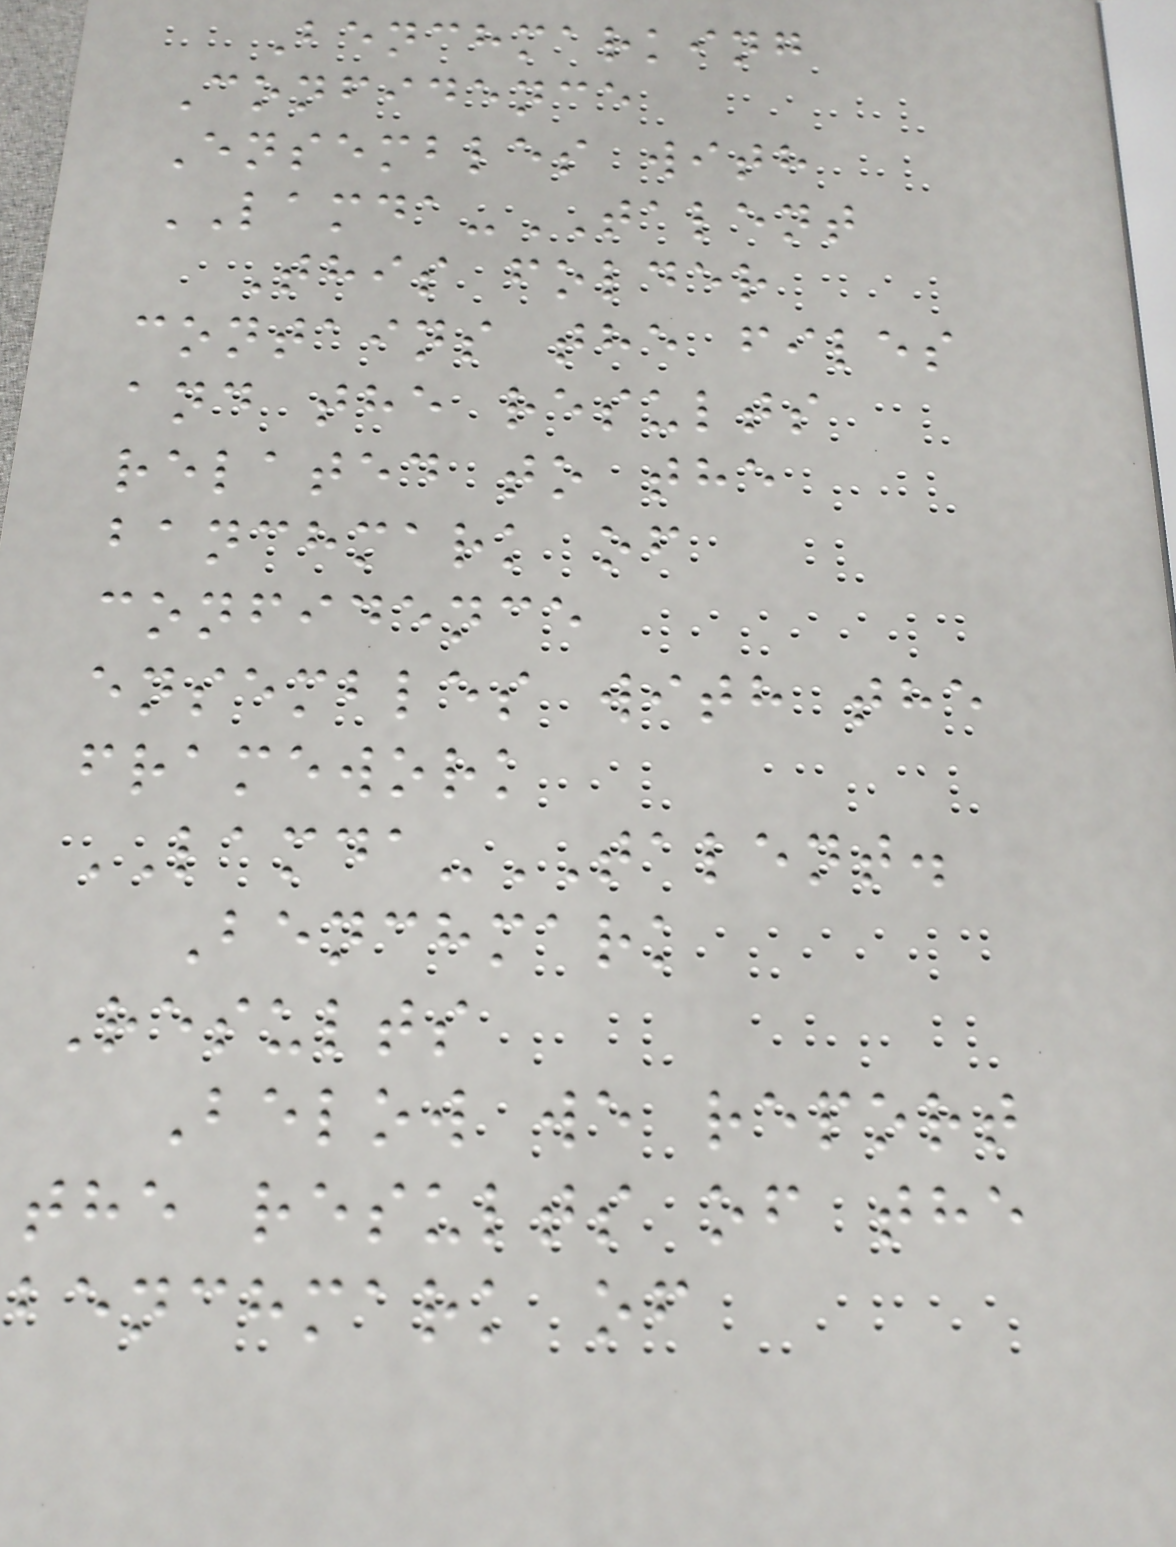Benchmarking
Confidence
Ensembles with
LAMDA-TALENT
This folder
contains the files
and the results
related to the
banchmark of
confidence
ensembles with the
framework
LAMDA-TALENT.
Benchmark
Results
Below we report
the results of the
benchmark of
